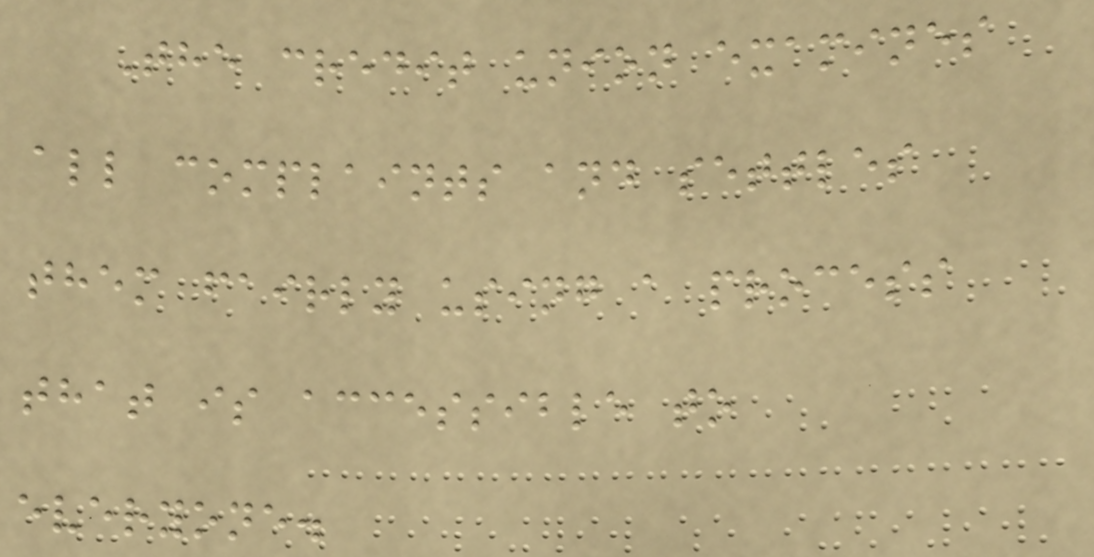The credit union examines
all complaints and settles
them fairly using a process
that is accessible to
everyone.
